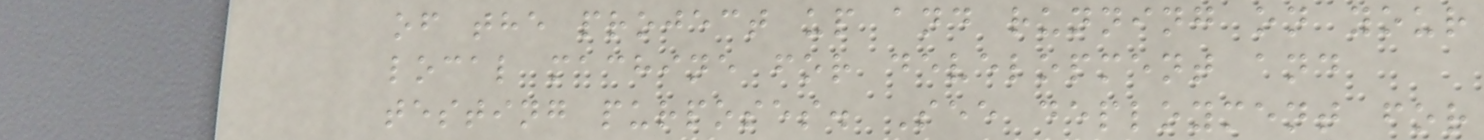of the project up and running on your
local machine for development and
testing purposes. See deployment for
